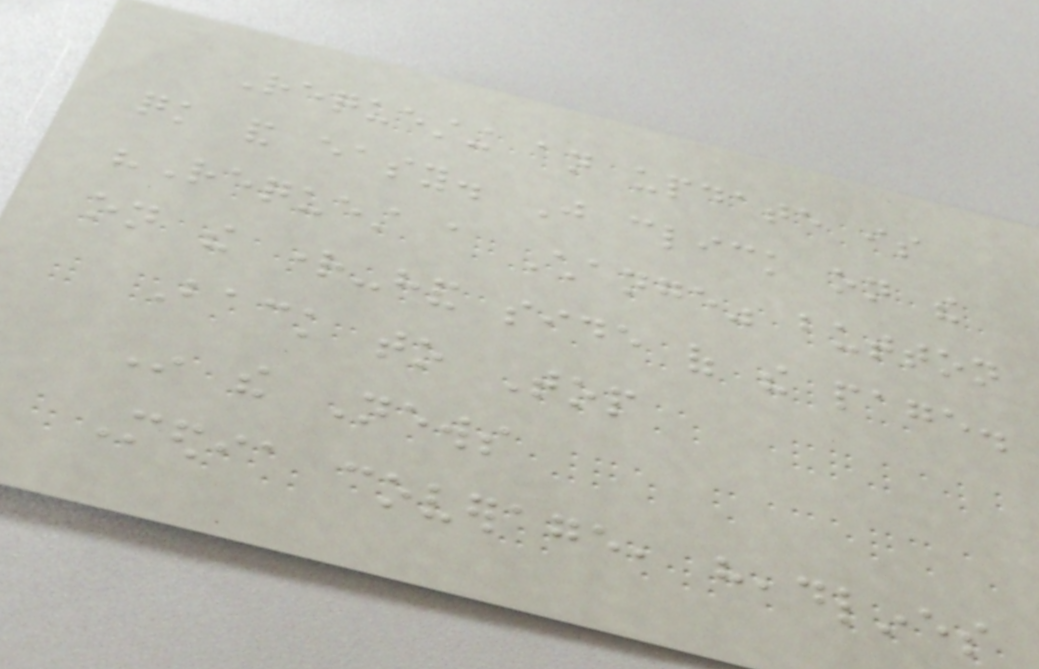Requesting an update is
quick and easy. Just click on the
"Request a Change" button
on the right-hand side of the page.
Back to Top
In the News
Media coverage, headlines
